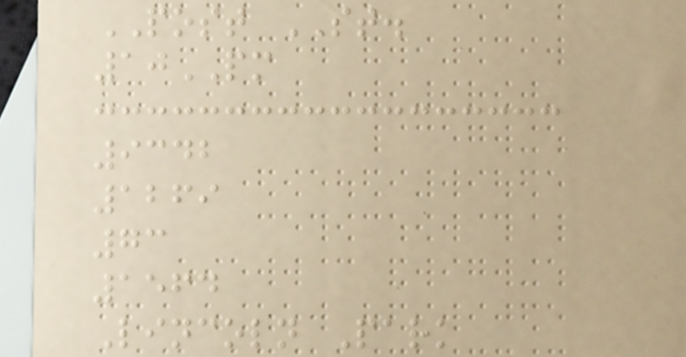POST ST.
10PM
9342
1269
73
1564
Lincoln Park
